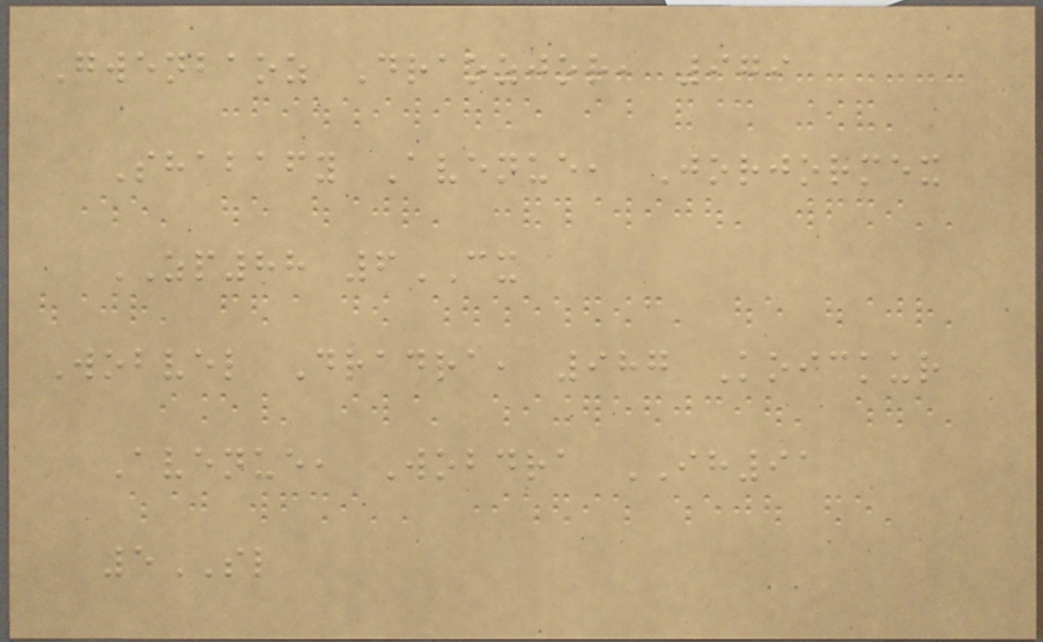Gwenbaoz Draozjor, 979
Shabafy Avenue, Jorjormex
ZP88 6CX
Wobvel Dradra, 987 Koickur
Avenue, Wobdra IH91
5SL
